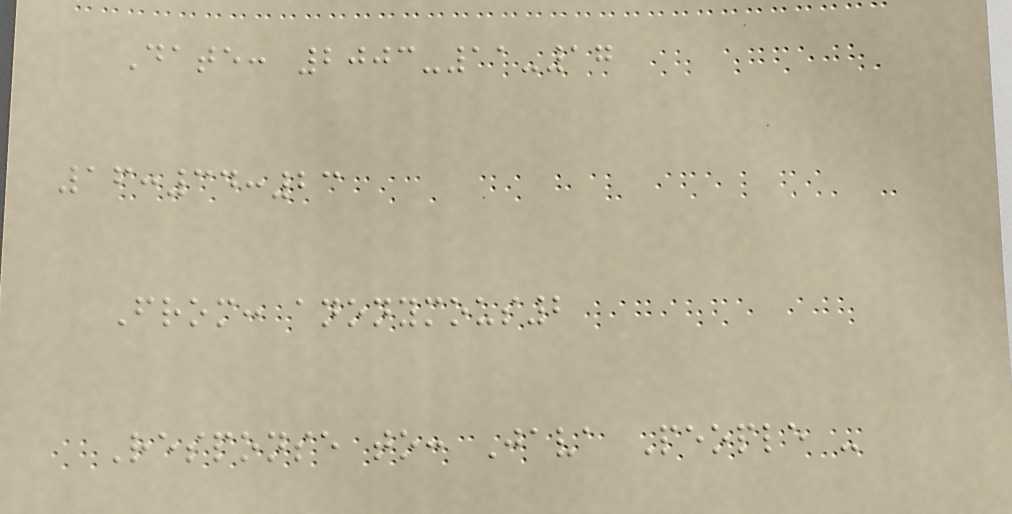Date: 2003-11-17
16:34:23
From: anonymous2
Response to: Java People -
